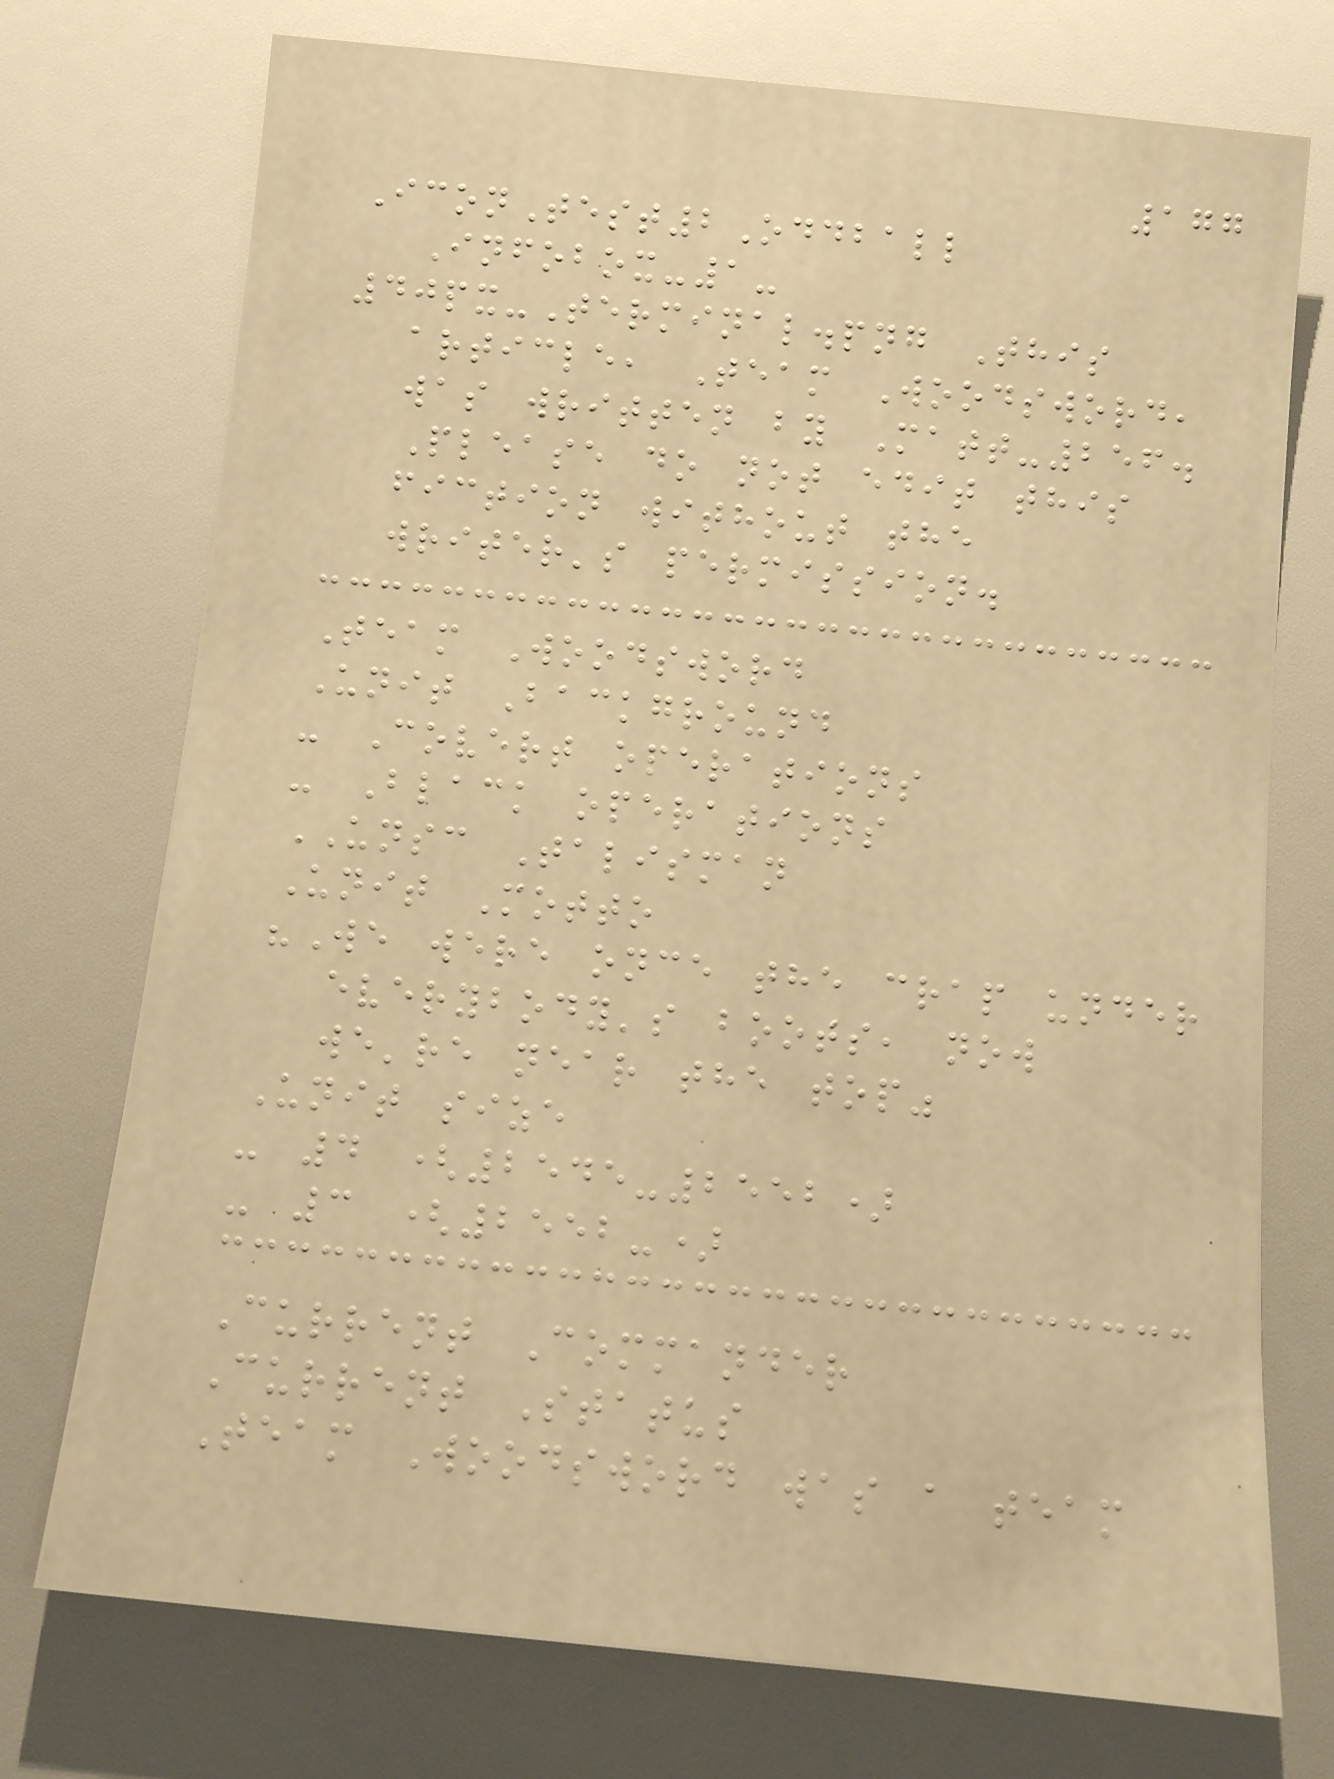177
IconTest2Oddball
Infobox-1-
40px-Terminal.png This
article, Team Woodsword,
was written by Matt-256.
Please do not edit this
fiction without the
writer's permission.
Team Woodsword
Unit Background
- Covert operations
- Black operations
UNSC Talisman
Unit Motto
"We were once the crap under
everybody's boots, now
we're near the top"
Unit size
- 4 (2545-2552)
- 3 (2552-)
Current Commander
Current Status
Team Woodsword was a team
